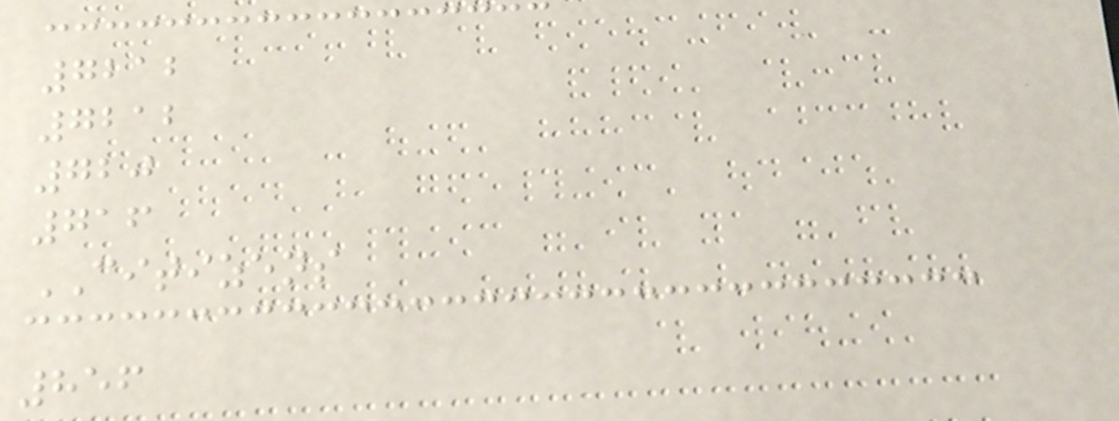7212
7212
720
716
CITIZENS
856
